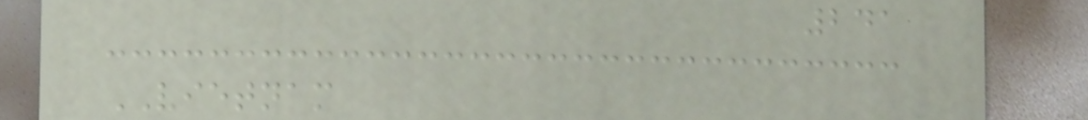241
VIETNAM
